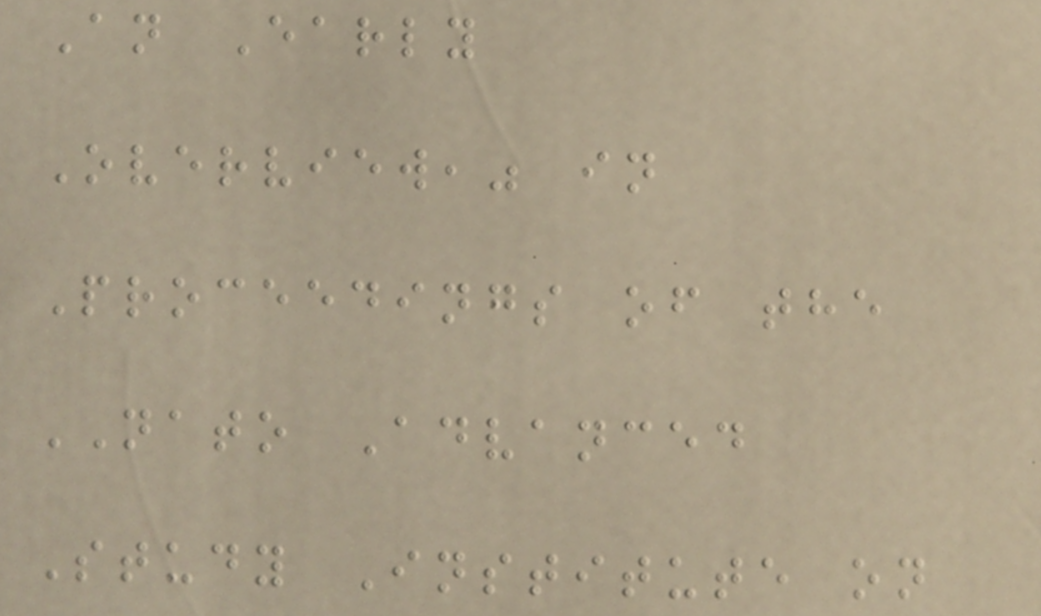An Early
Overview," in
Proceedings of the
NATO Advanced
Study Institute on
